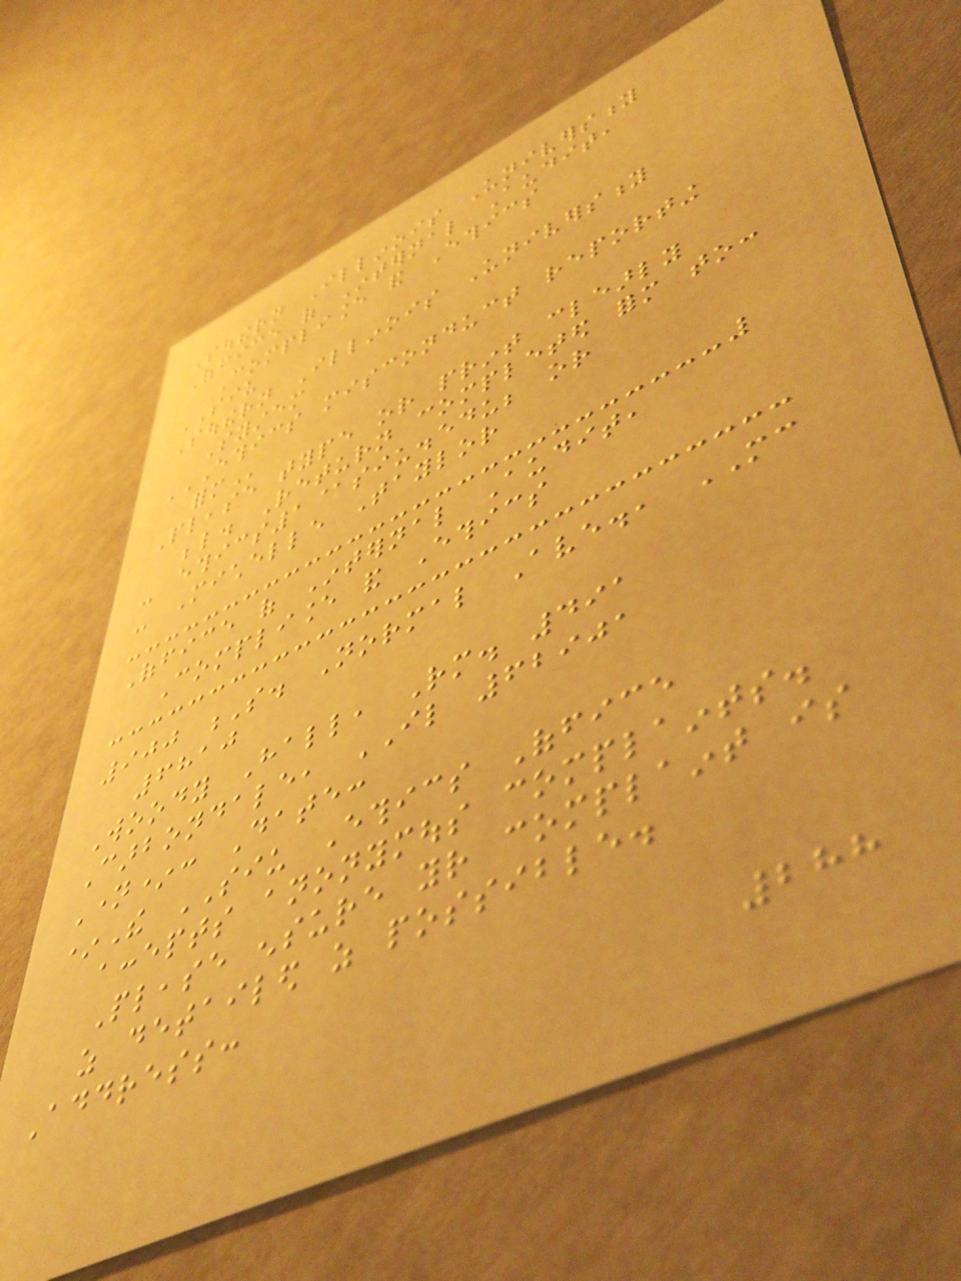Southern Illinois University
Office of Internal Audit,
Compliance and Ethics
SIU
Southern Illinois University
System
ETHICS MISCONDUCT REPORTING
FORM
Please type or print clearly
below. Return completed form to:
- ethics1@siu.edu; or
- Michelle Taylor
Office of Internal Audit,
Compliance and Ethics
900 S. Normal Ave., MC
6810
Woody Hall, Rm. 491
Carbondale, IL 62901
Name*: Date:
*The SIU Ethics Office
accepts anonymous complaints.
Please ensure your complaint is
as detailed as possible.
Address:
288
